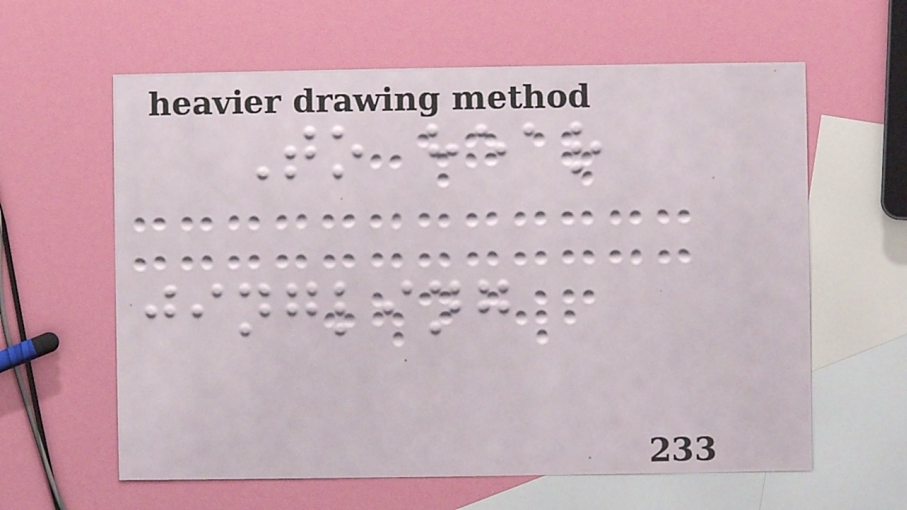To hear
jingling
